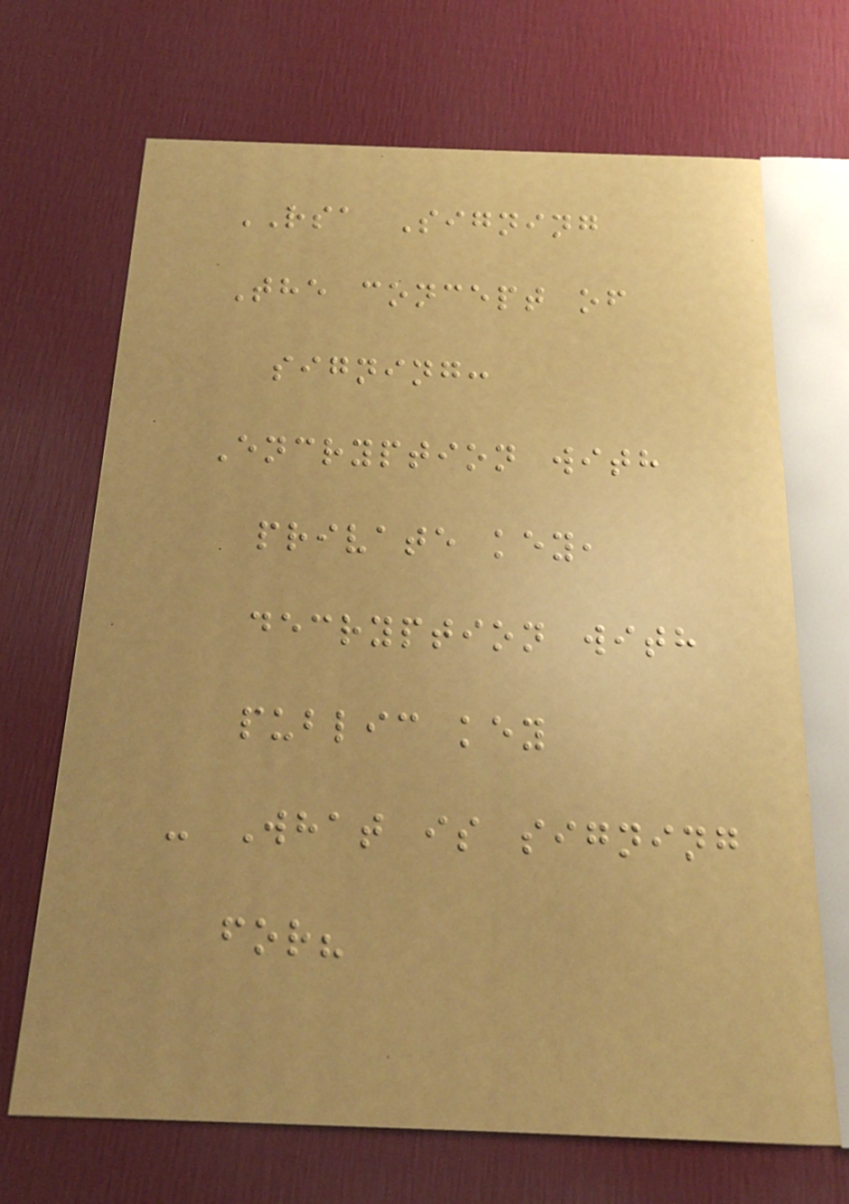RSA Signing
The concept of
signing:
Encryption with
private key,
decryption with
public key
- What is signing
for?
